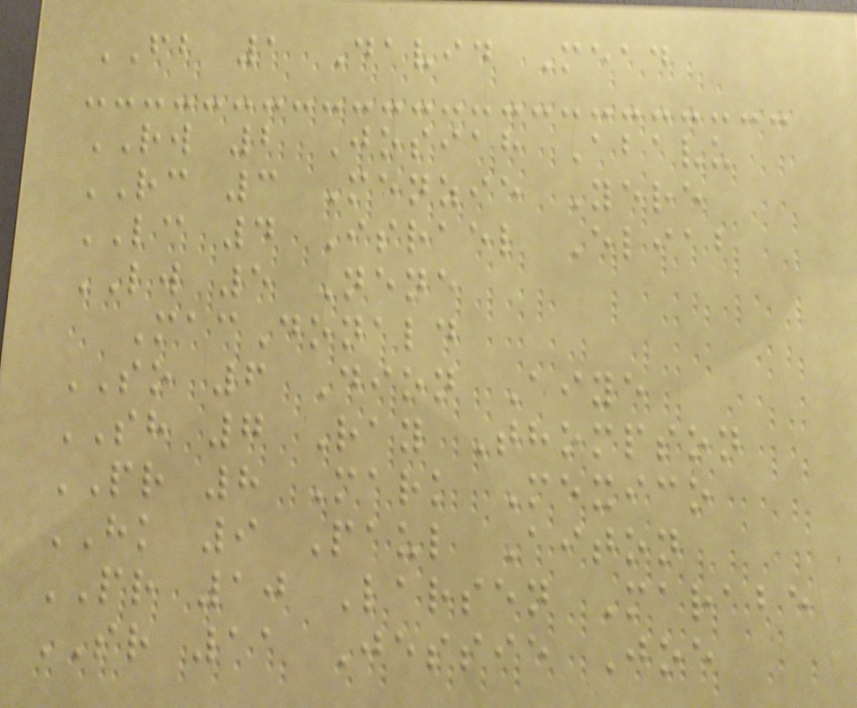FB 1 David Mead
RW 2 Josiah Abavu
RC 3 Menzie Yere
LC 4 Israel Eliab
LW 5 Nene
MacDonald
SO 6 Dion Aiye
SH 7 Ray Thompson
PR 8 Mark Mexico
HK 9 Paul Aiton
PR 10 Larsen Marabe
SR 11 Jessie Joe
